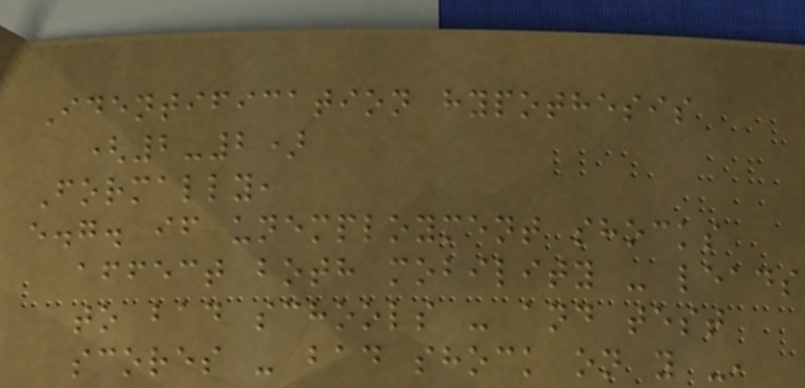Identification hypothesis
(2-2)
Formally,
e.g. if unemployment shocks
affect both mobility - leads
to bad schools - and test
scores - bad shock on y -,
